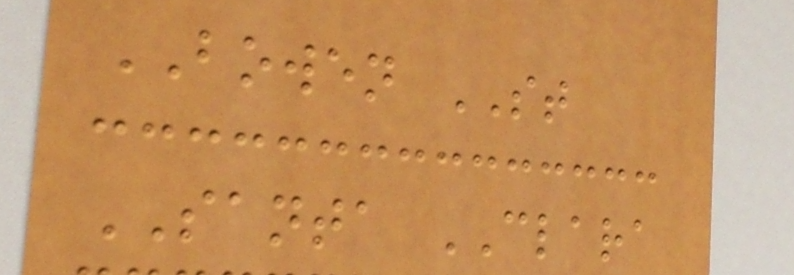BOWEN ST
SANTA CLARA
